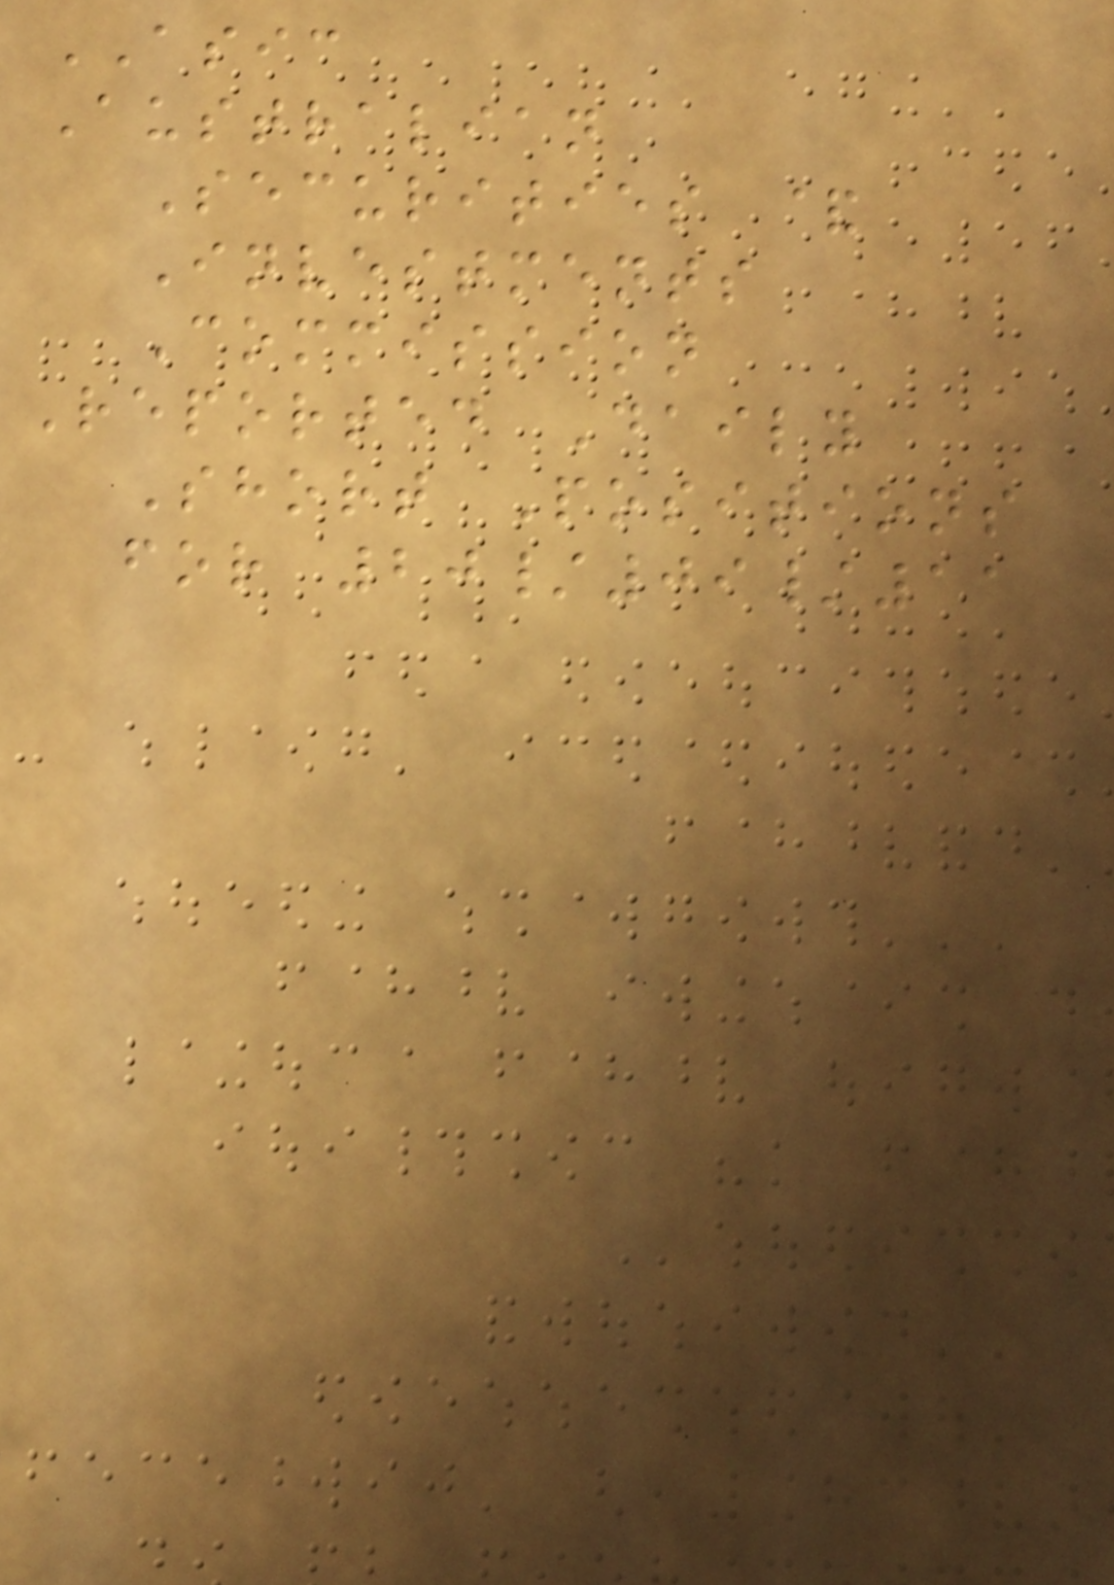ASIC
Australian
Securities &
Investments
Commission
Reported Daily
Short Positions
for 20/09/11
